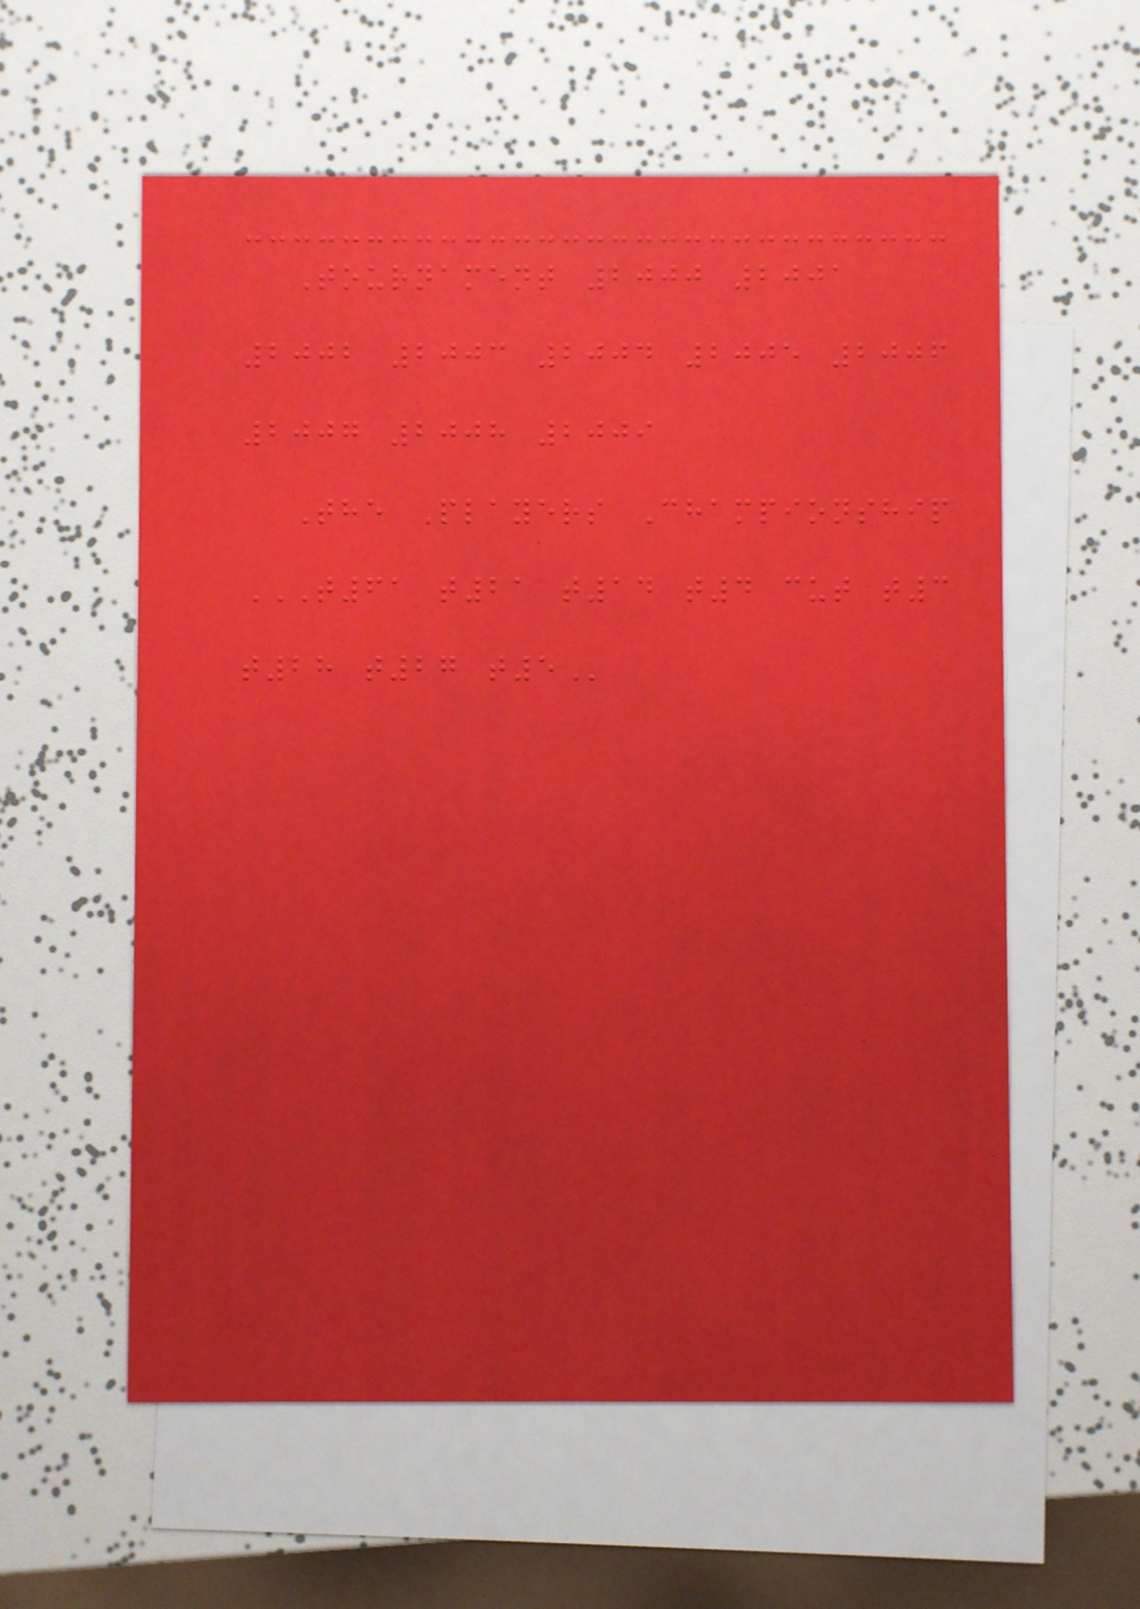Tournament 2000 2001
2002 2003 2004 2005 2006
2007 2008 2009
The Players Championship
T61 T21 T14 T4 CUT T3
T28 T27 T5
